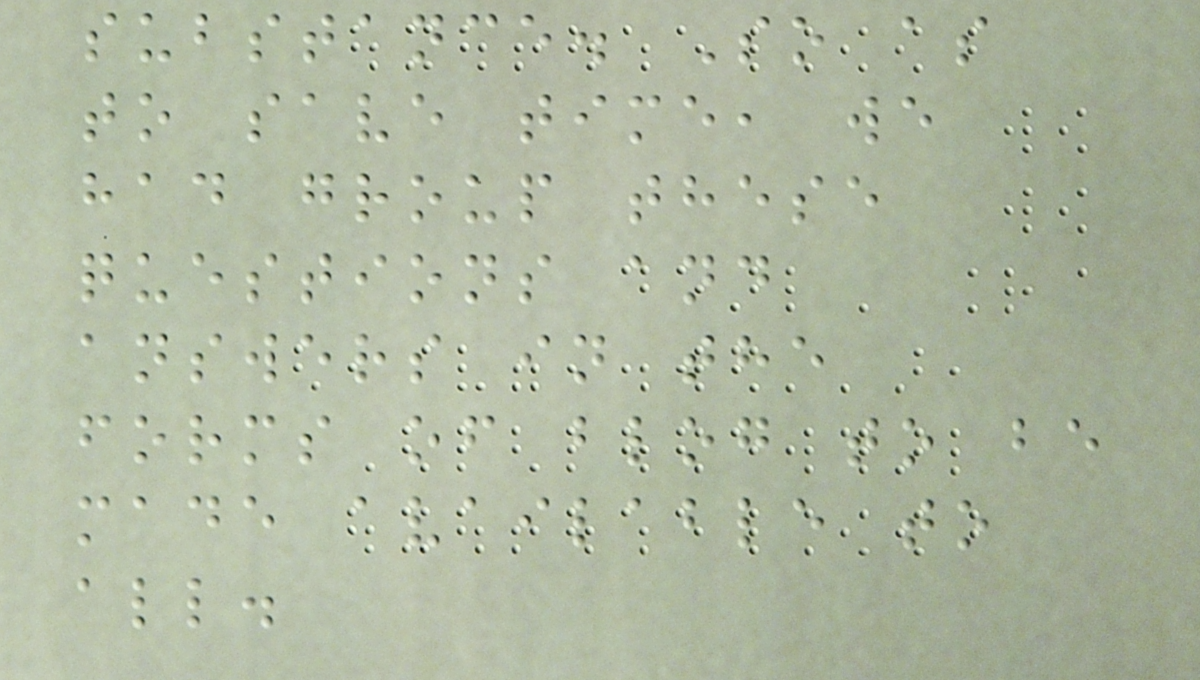substance. So as
to save time, we
had group these
questions and
answers in the
forms of blog to be
made available to
all.
